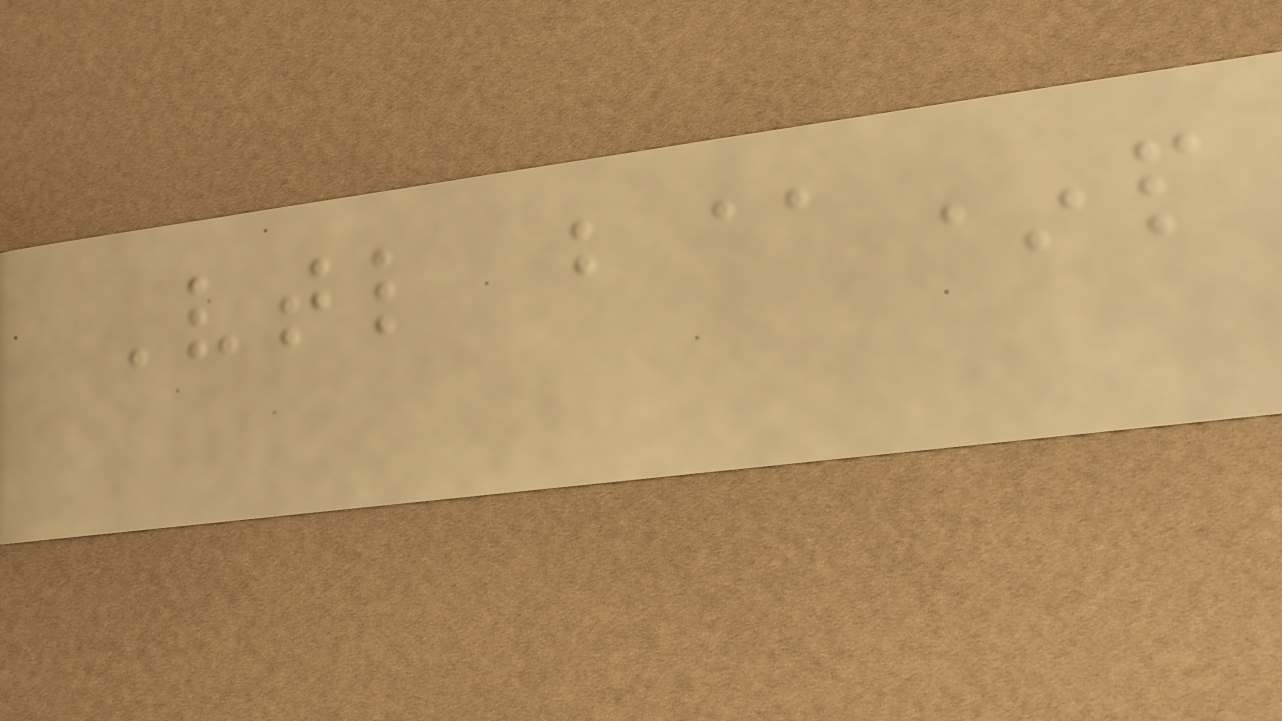Vtl b@*p
